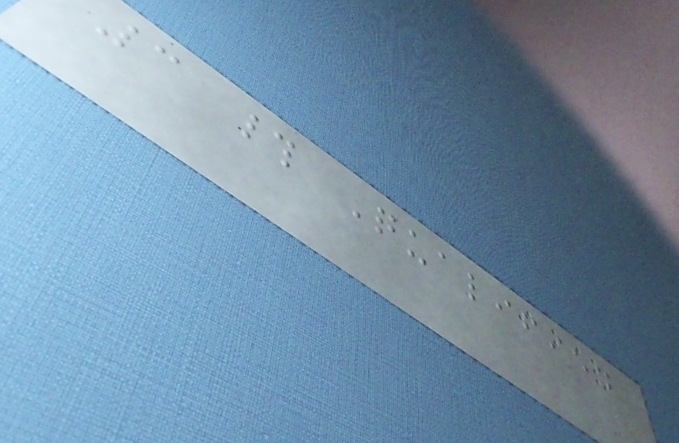3 # Qualified
